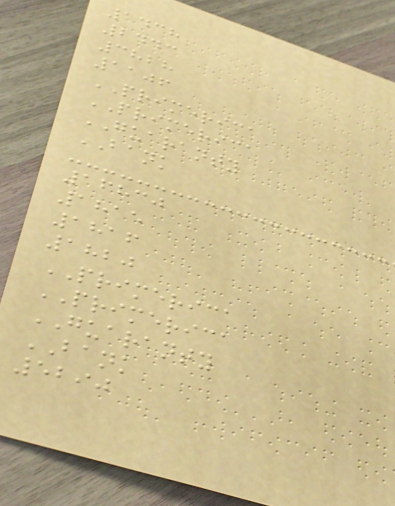1438
2443
3828
1106
PRIMERICA
PRIMERICA
GUARANTY
BANK
16830
1815
1816
1820
PRIMERICA
PRIMERICA
GUARANTY
BANK
5290
